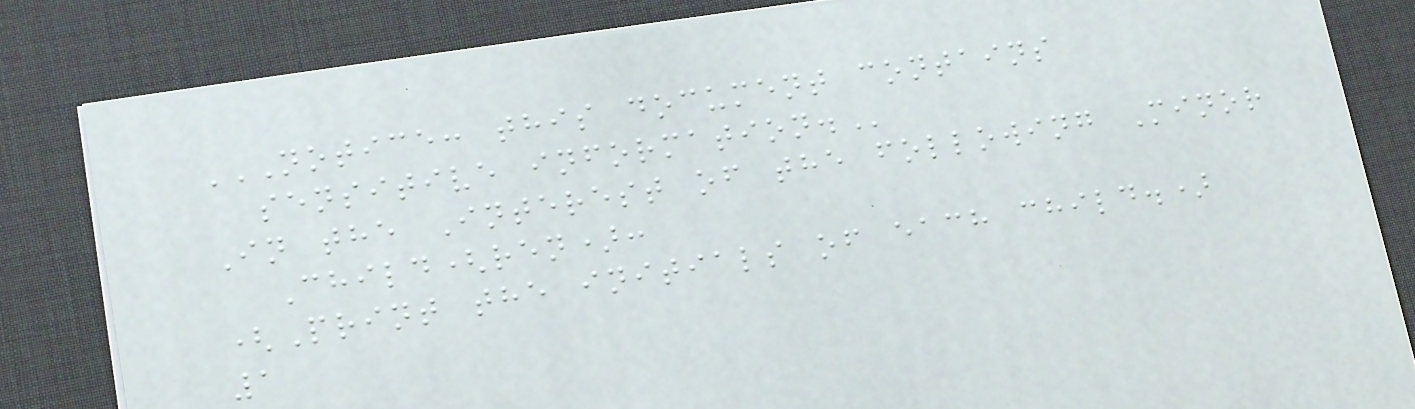NOTICE: THIS DOCUMENT CONTAINS
SENSITIVE INFORMATION.
In the Interest of the following Minor
Child(ren):
(Print the initials of each child.)
1
